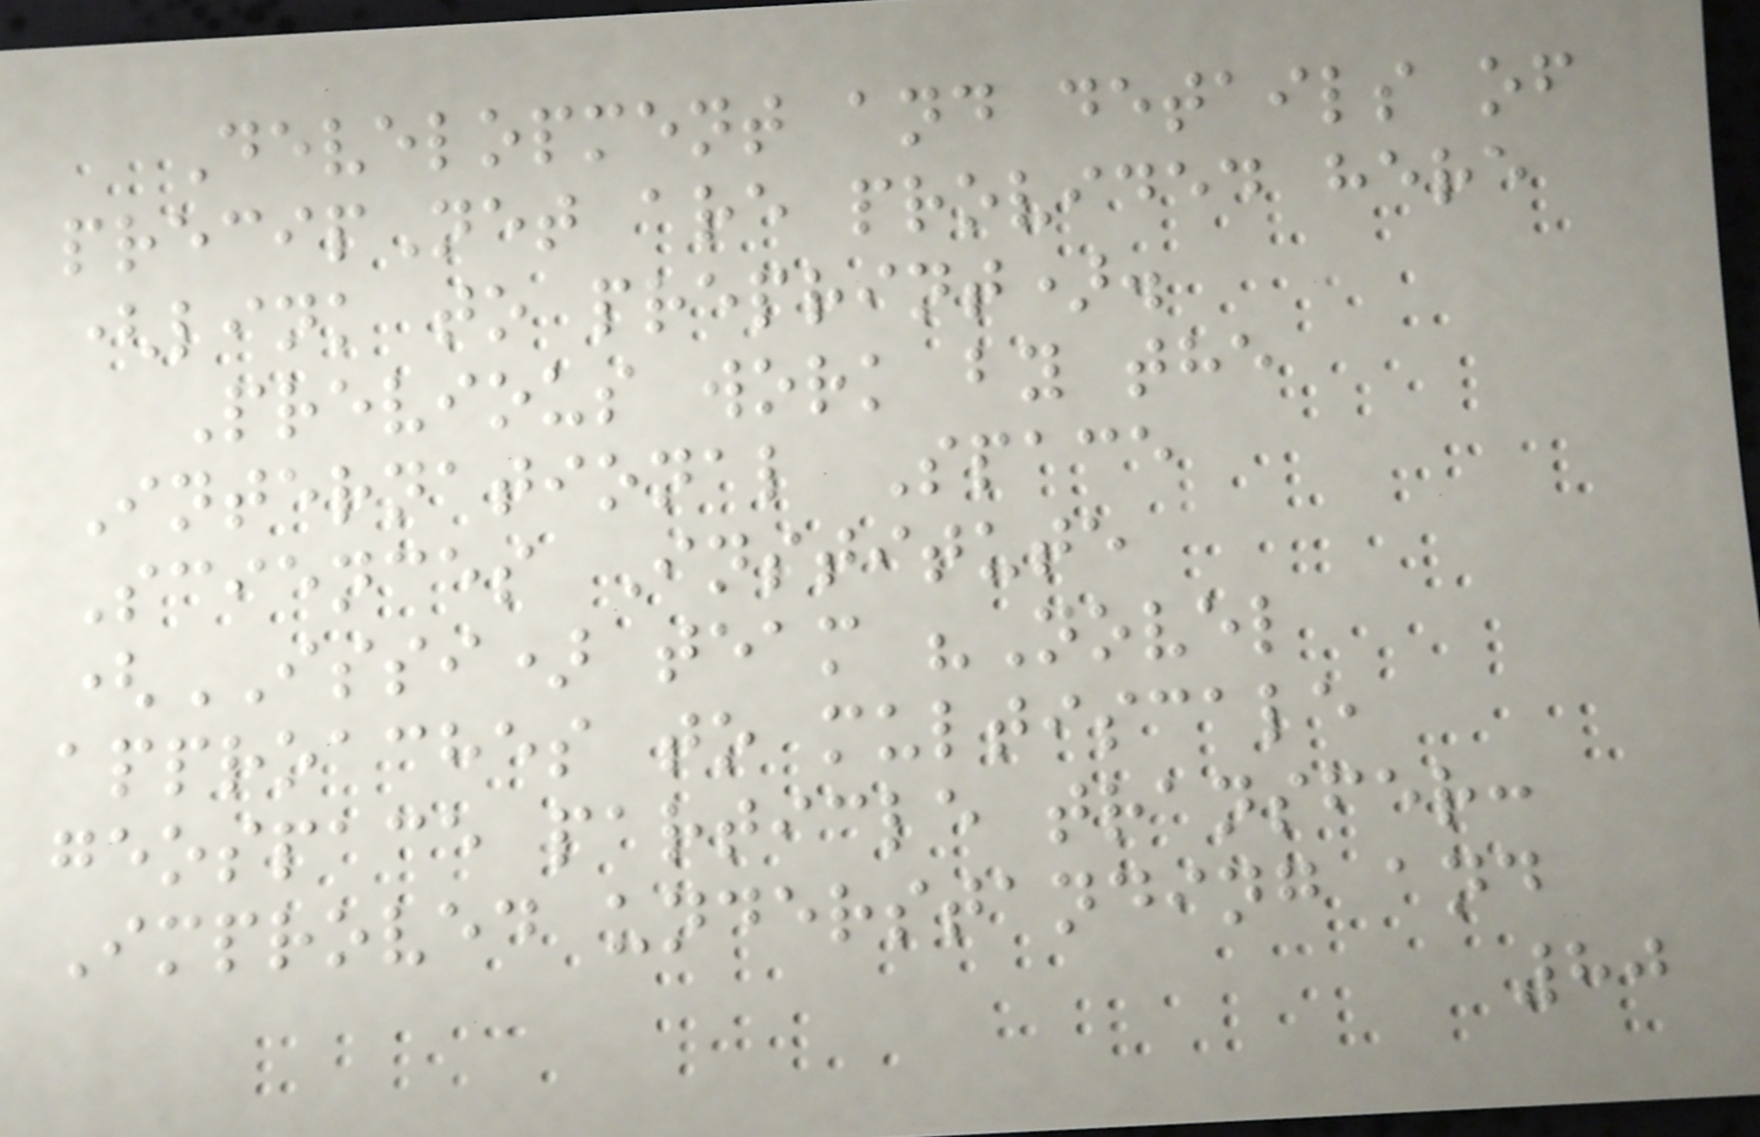Development and details of
precipNet are provided here
(link to preprint).
Previous work by the
International Space
Sciences Institute
(ISSI) team "Novel
approaches to multiscale
geospace particle transfer:
Improved understanding and
80
